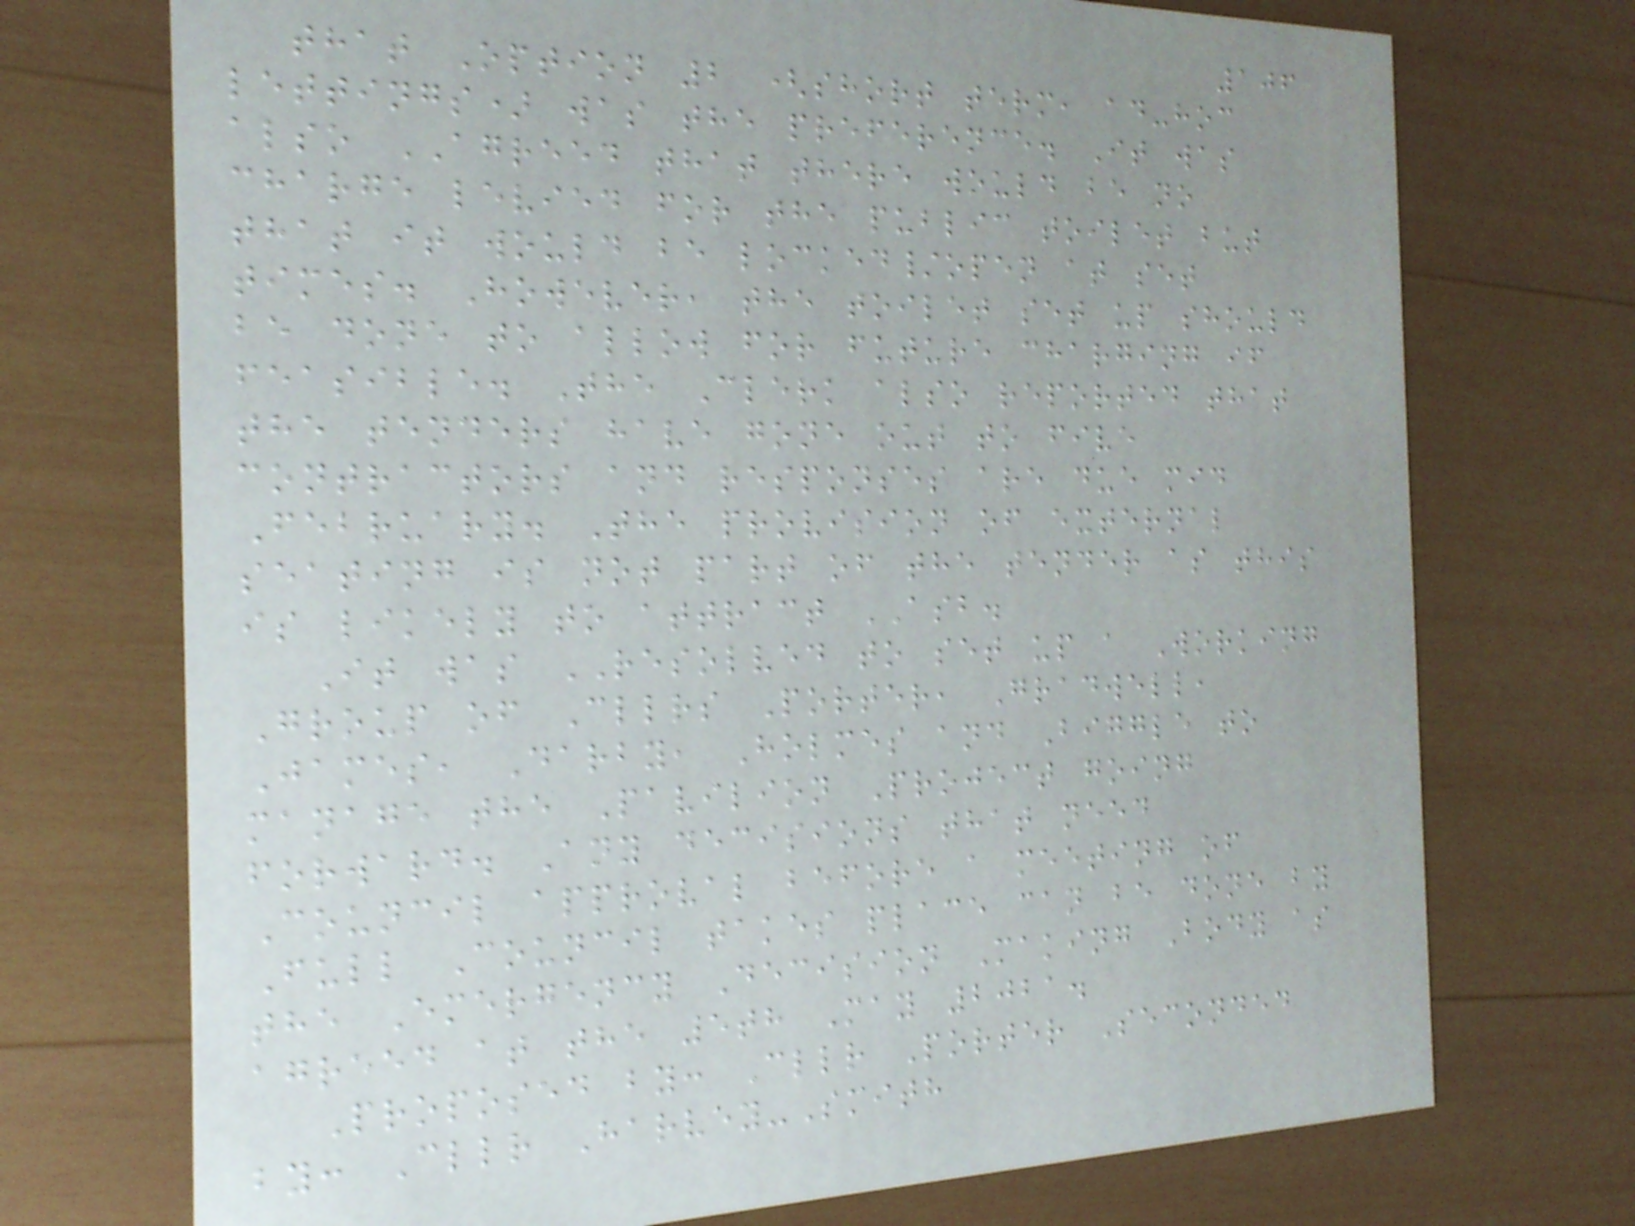106
that Option 2 (short term, ad-hoc
lettings) was the preference. It was
also AGREED that there would be no
charge levied for the public toilet but
that it would be locked/open at set
times. However, the toilet set up should
be done to allow for future charging if
feasible. The Clerk also reported that
the tenders have gone out to five
contractors and responses are due mid
February. The provision of external
seating is not part of the tender as this
is likely to attract ASB.
It was RESOLVED to set up a Working
Group of Cllrs Porter, Gradwell,
James, Darby, Holmes and Biggle to
manage the Pavilion Project going
forward. Any decisions that need
Council approval before a meeting of
Full Council takes place can be done by
the Emergency Decision Making Body as
agreed at the 5th May 2021.
Proposed by: Cllr Porter Seconded
by: Cllr Harvey-Smith
